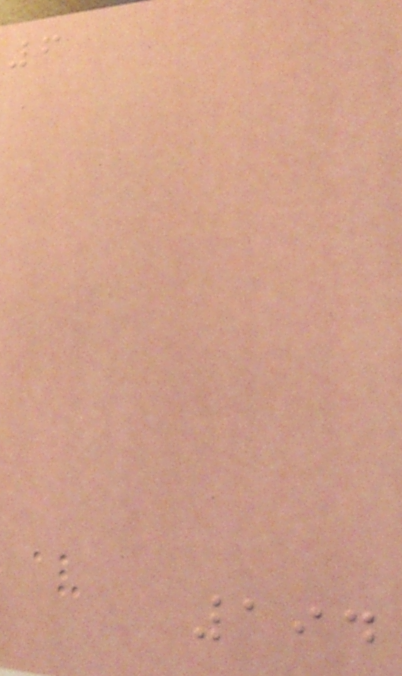6
194
